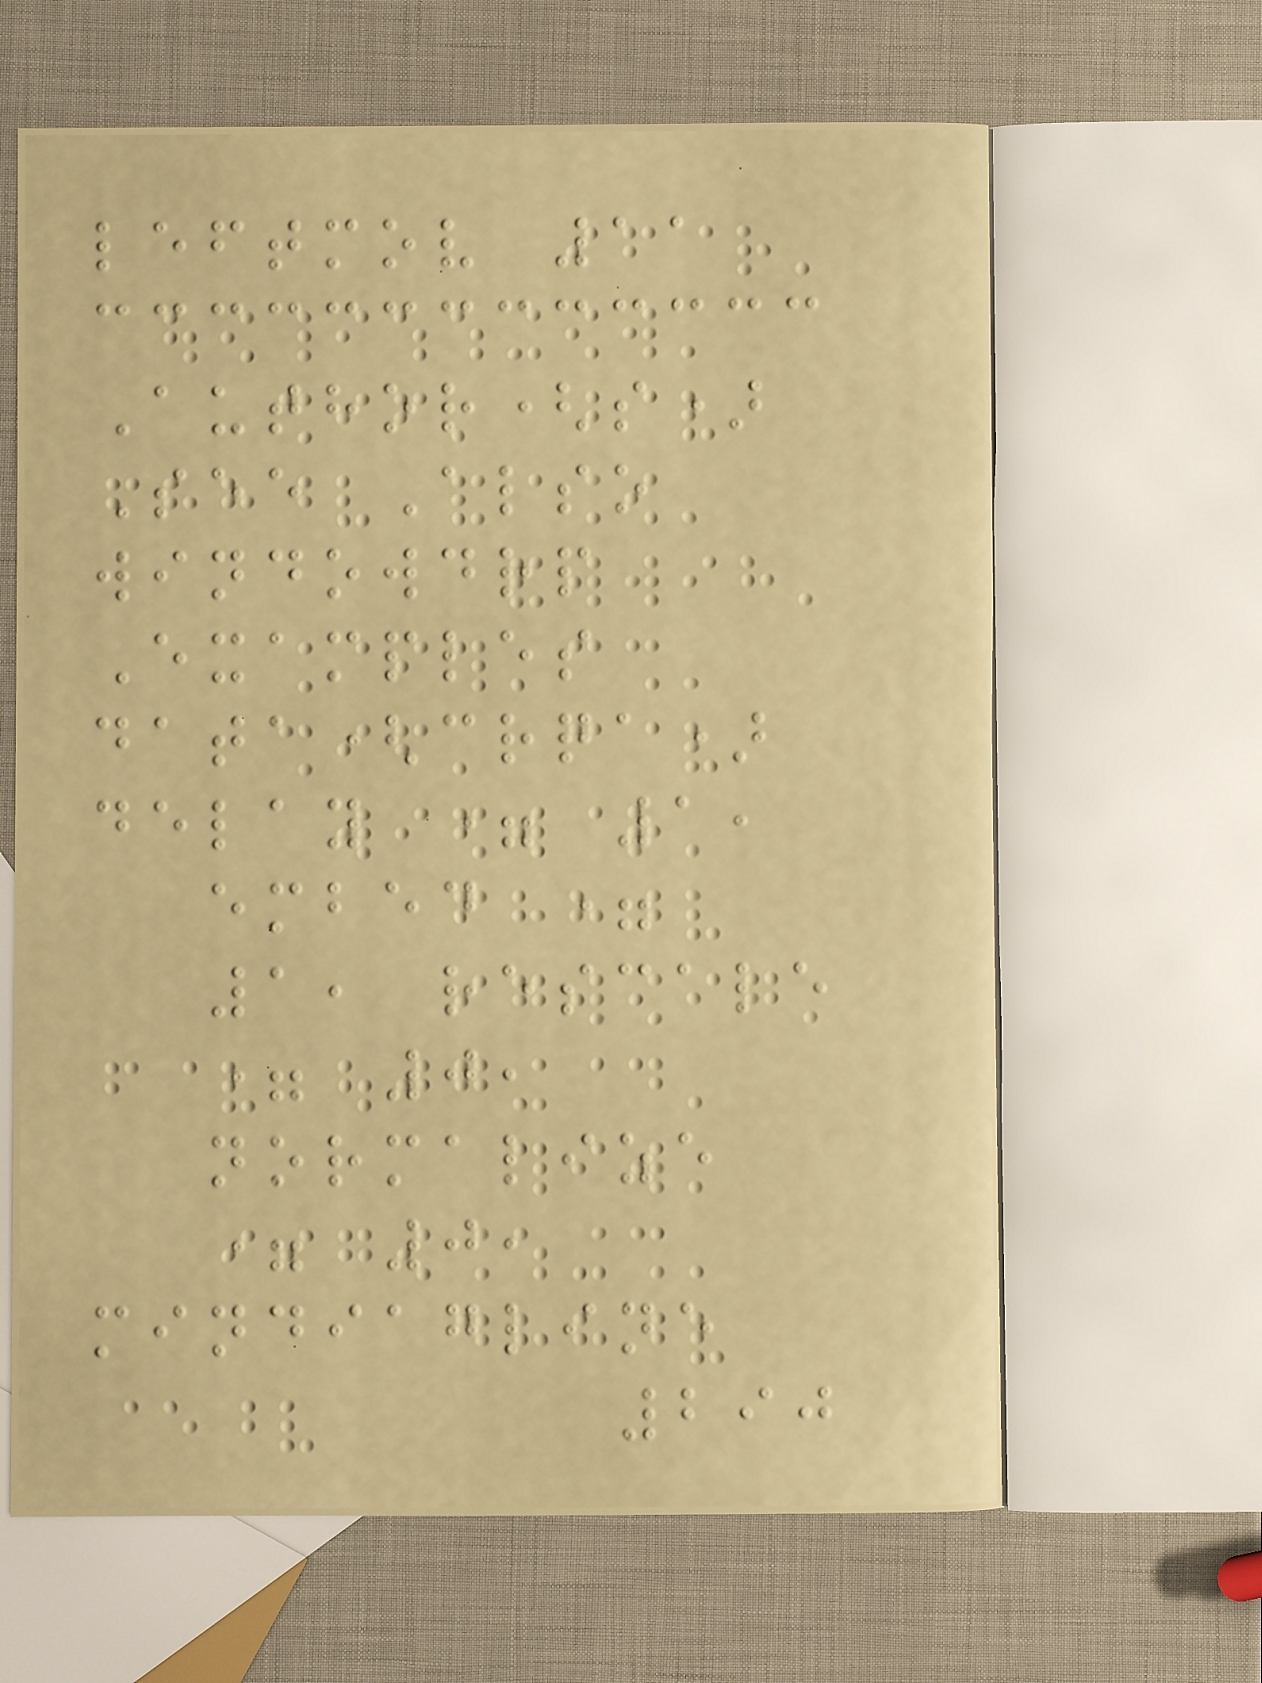leftmov 11
Author(s)
See Also
windowdrp
Examples
data(crqa)
delay = 1,
embed =
1, rescale
= 0,
normalize
= 0,
mindiagline
290
